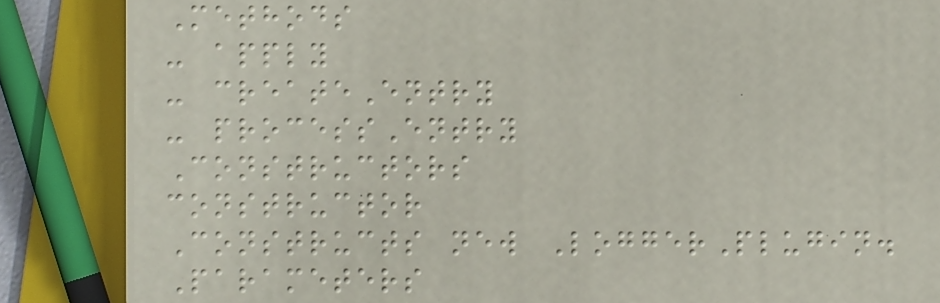Methods
- apply
- createEntry
- processEntry
Constructors
constructor
Constructs new LoggerPlugin.
Parameters
